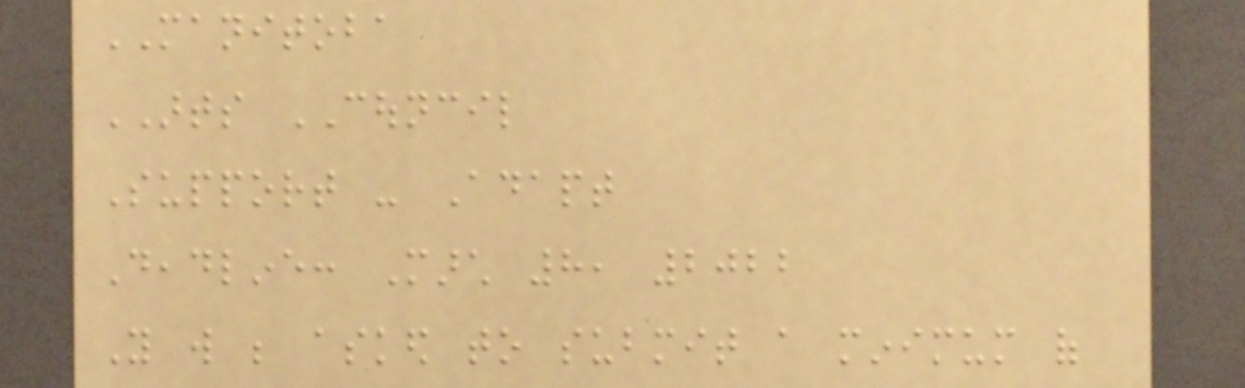MANITOBA
ARTS COUNCIL
Support - Adapt
Deadline: March 8, 2022
You will be asked to submit a minimum of
